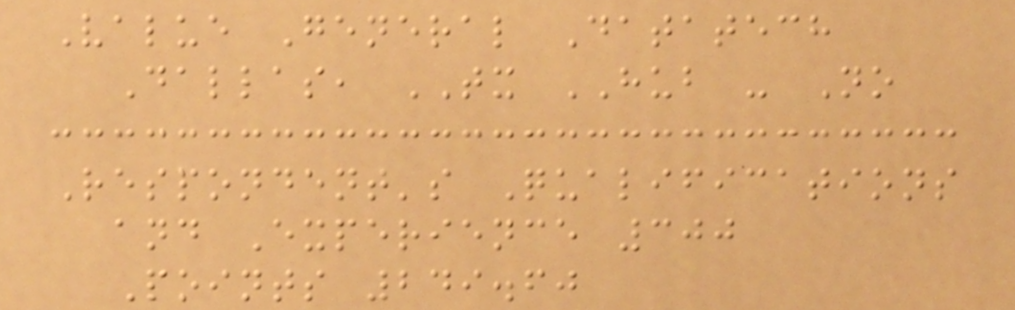Value General Datatech
Dallas, TX HUB - No
Respondent's Qualifications
and Experience 300
Points 249.60
